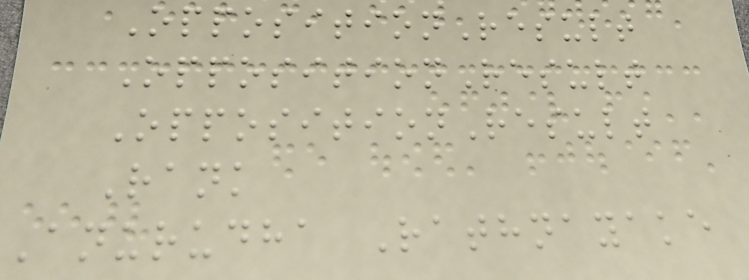OppositionResult
OppositionResult
OppositionResult
Rank
Anurudha Rathnayake
